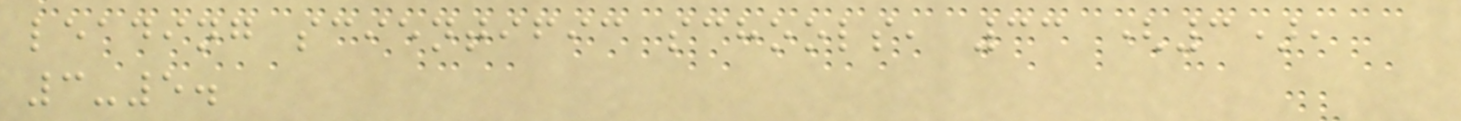leading scientific schools, 33 (3),
3-5.
